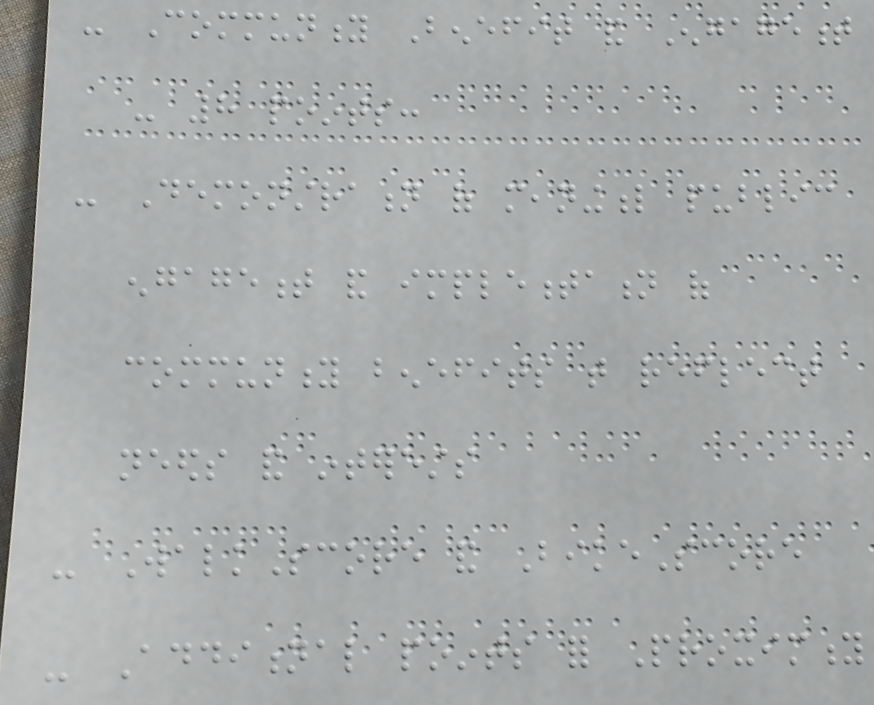- Community Benefit and Engagement
- 8 points:
- Demonstration of meaningful public
engagement and implementation of
community benefits that reflect
needs and interests
- WalkScore and BikeScore
- Additional points for Proximity
